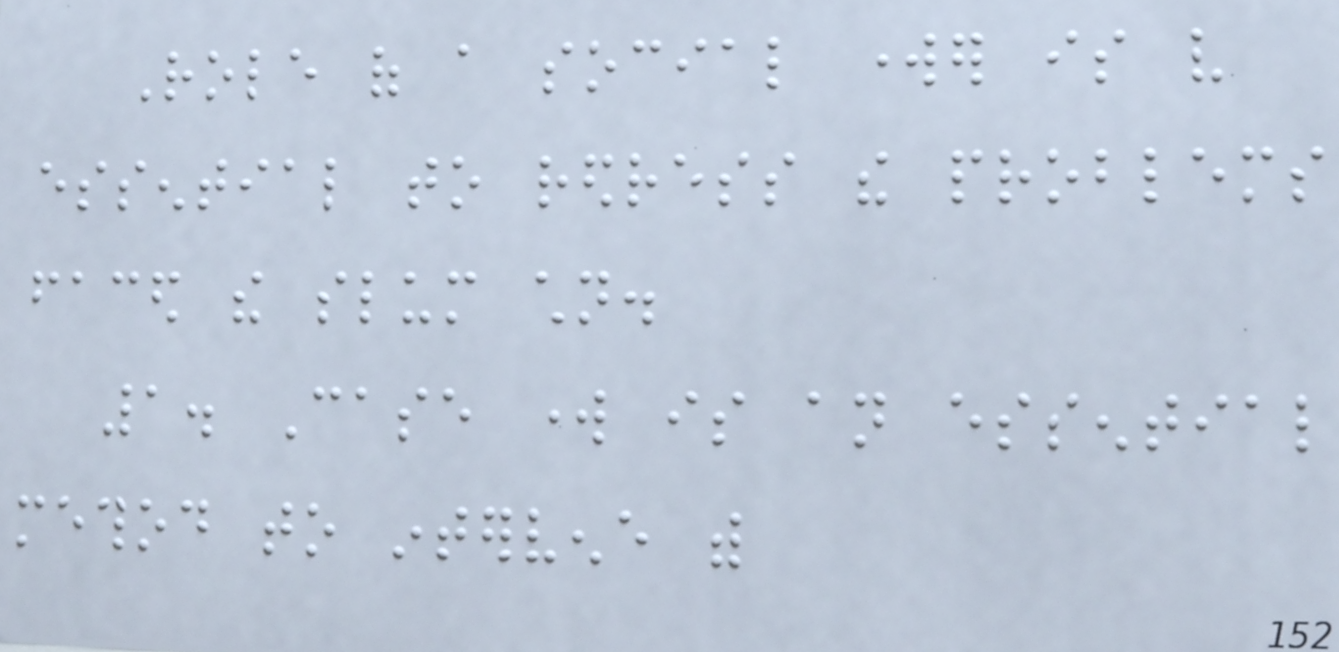Role of a social worker is very
essential to redress the problems
faced the slum children.
1. Case work is an essential
method to intervene with
